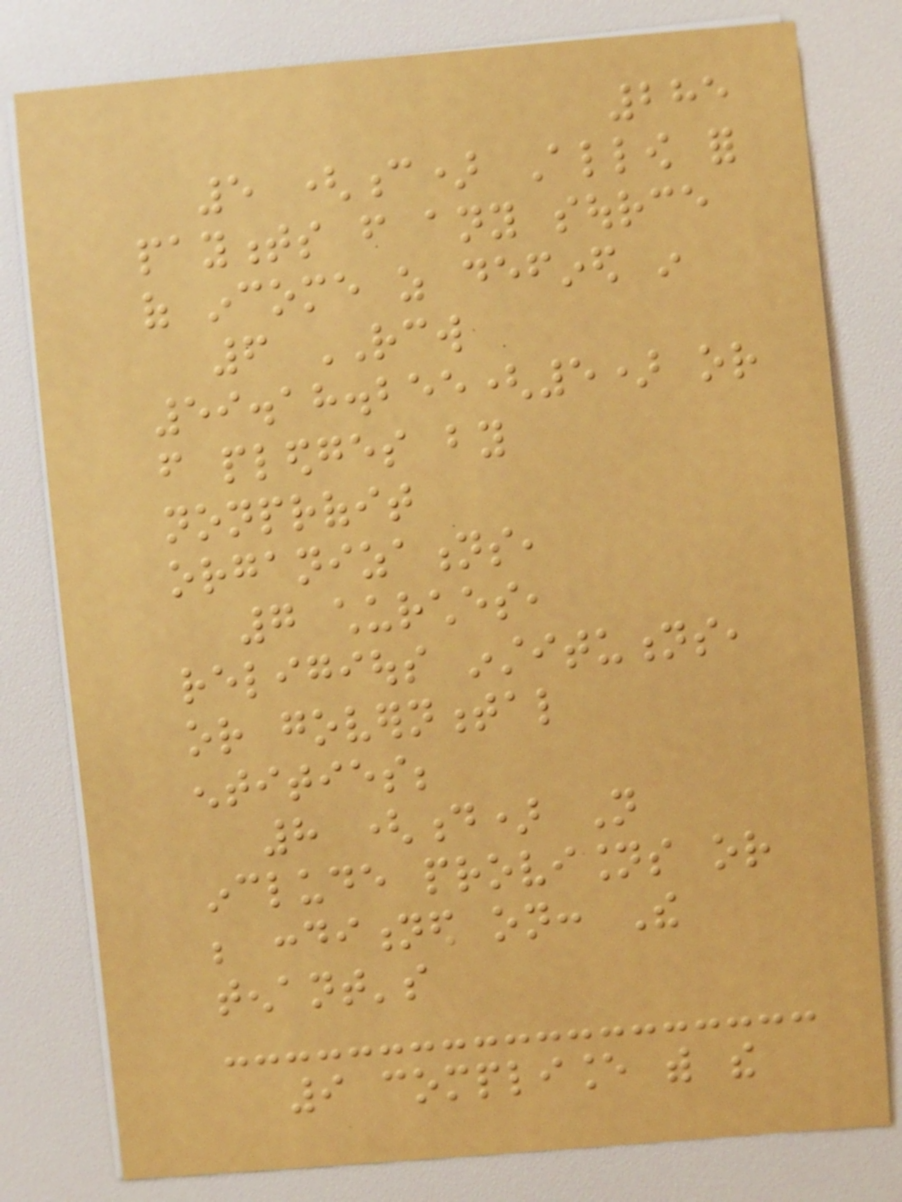285
5 (c) Allow for
payments from any source
of income as defined in
6 RCW
59.18.255(5) or
from pledges by
nonprofit
organizations,
7 churches,
religious institutions,
or governmental
entities;
8 (d) Not
include provisions or
be conditioned on: The
tenant's
9 compliance with the
